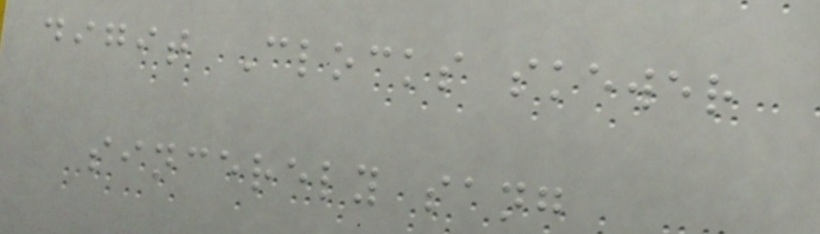digit Clocks skewer
sincerely sang
